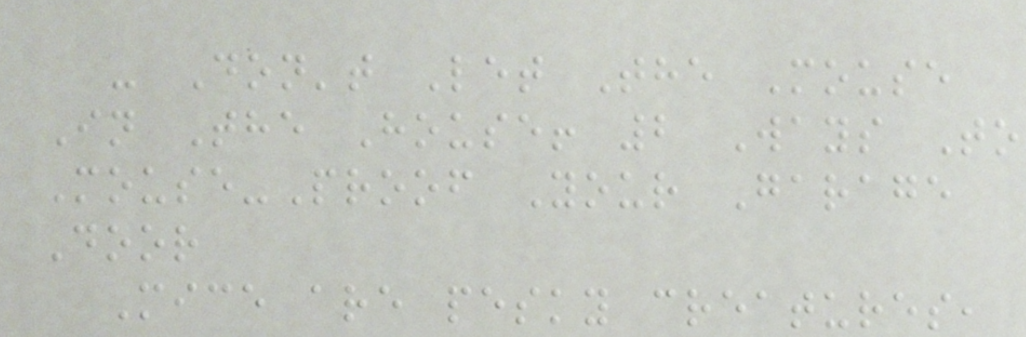- Don't Let The Mouse
In The House! 2 Ways To
Mouse-Proof Your Garage
Door
Mice are pesky creatures,
